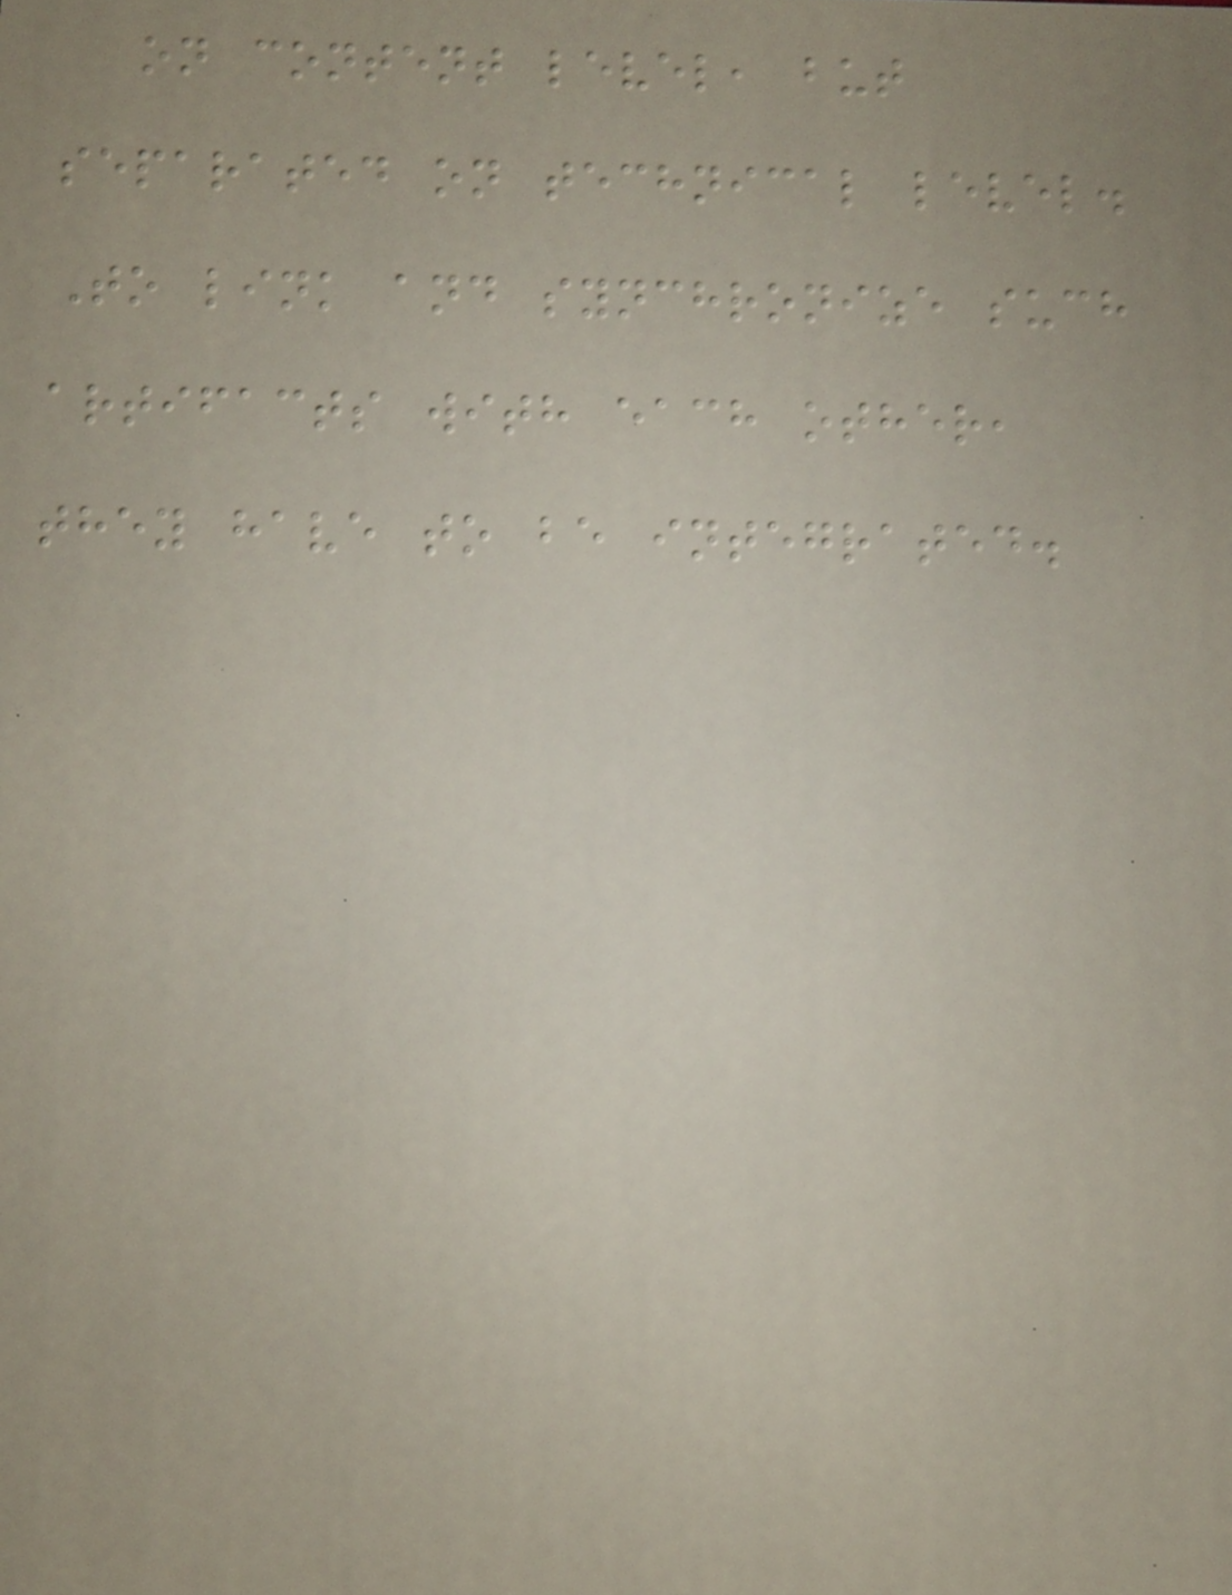on content level, but
separated on technical level.
To link and synchronize such
artifacts with each other,
they have to be integrated.
